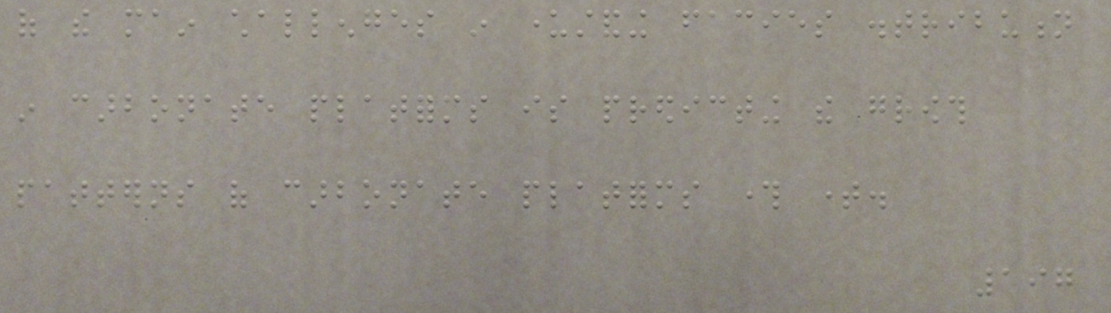of the main challenges in understanding facies distribution
in carbonate platforms is predicting the growth
patterns of carbonate platforms through time.
197
